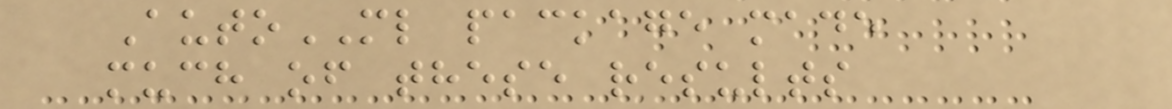AutoML package made
much of these results
